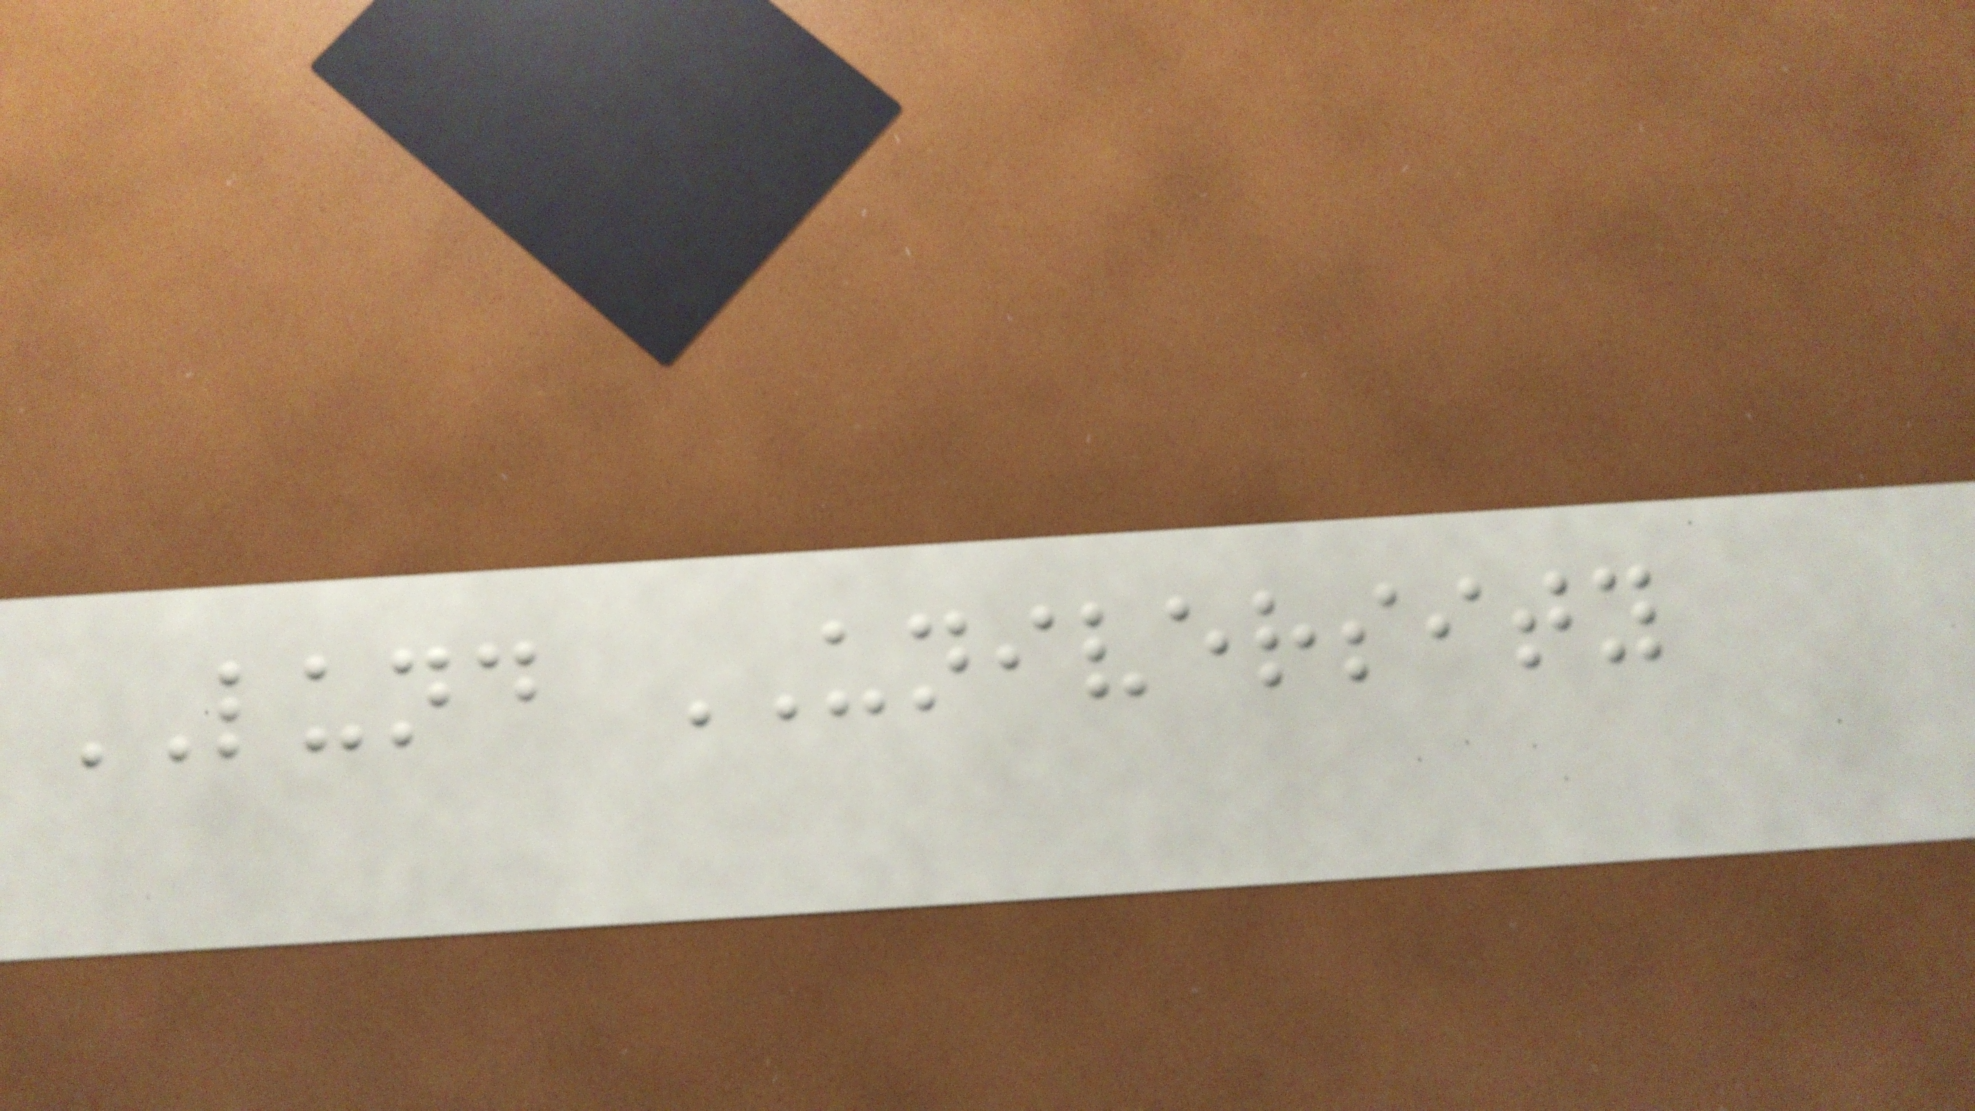LUND UNIVERSITY
